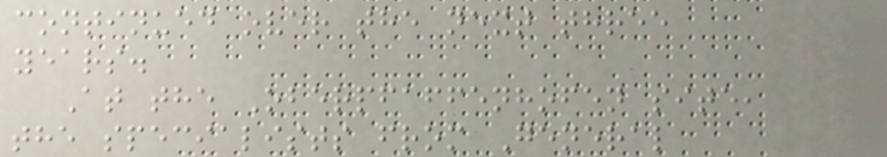continued over the next three
years.
At the Oberpfaffenhofen site,
the specialists from General
